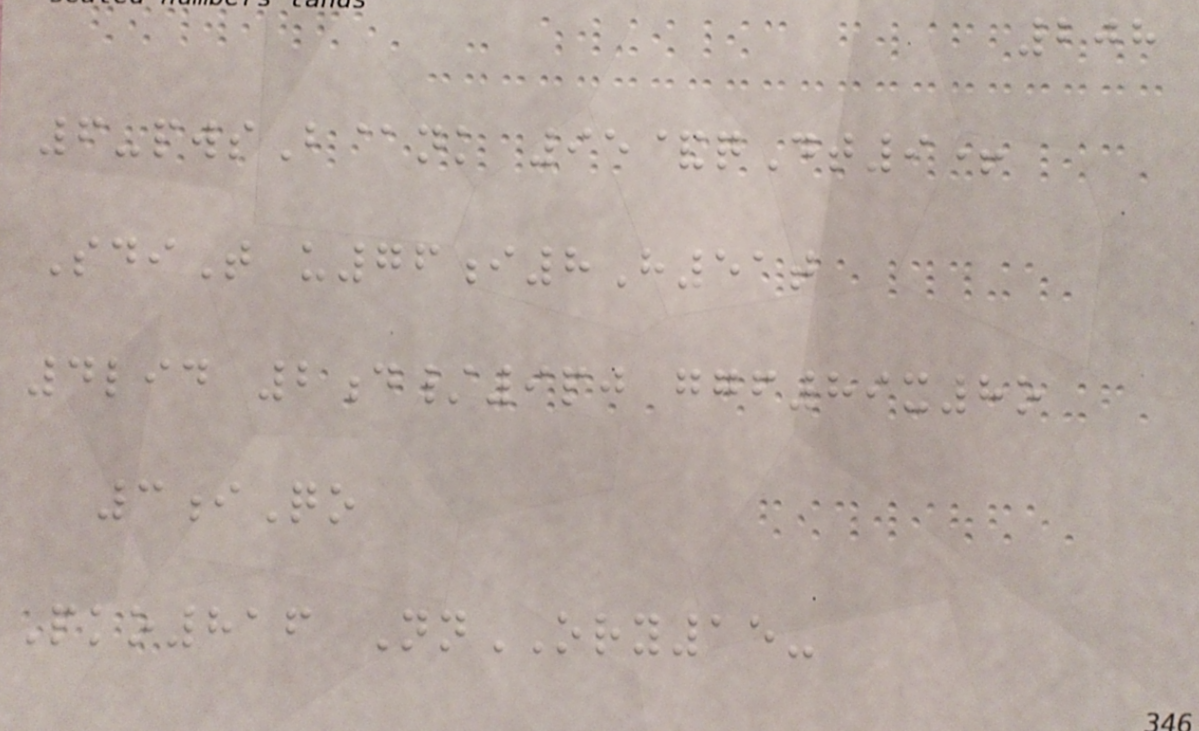208
6-pwsB@nk 95&qDt9+
SdiT u76i8H51t
4lid 2d/9pj ggf89x8o
3iQo
Pko816 NnORY15-
